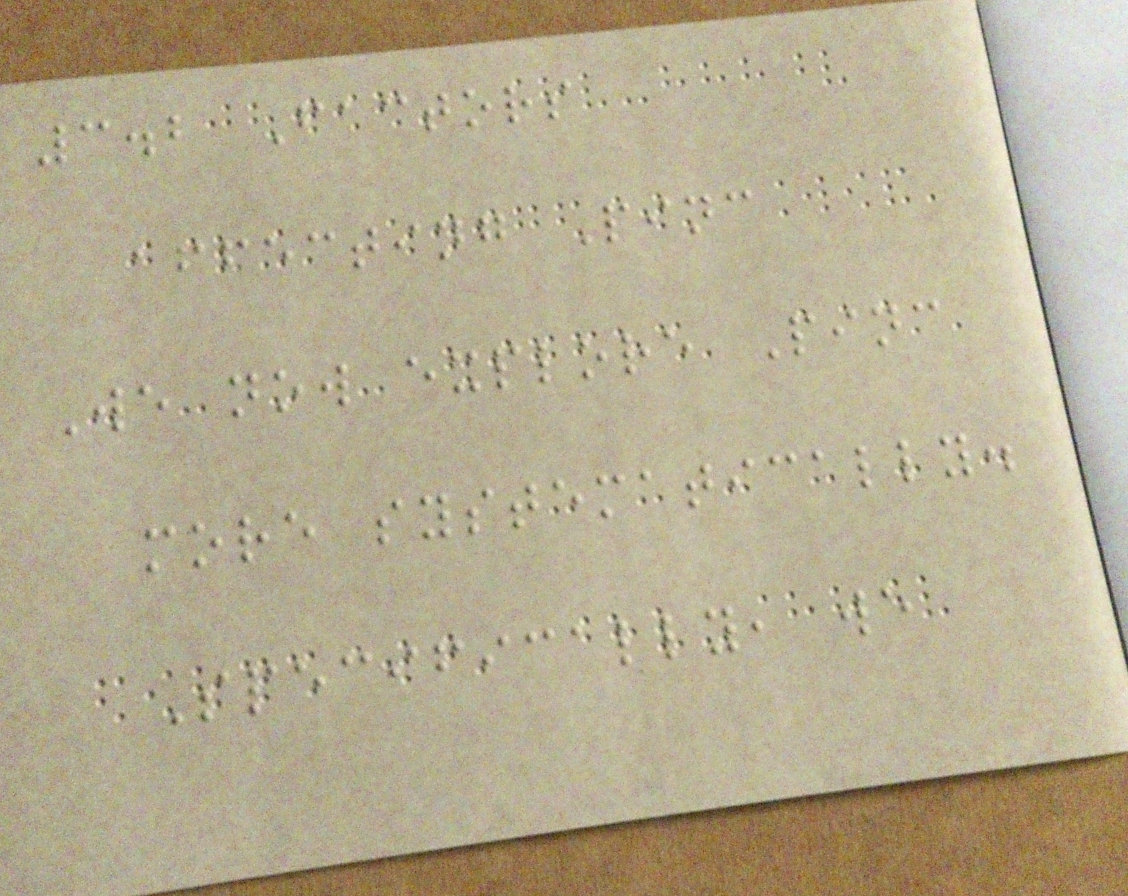3.2 Factors
affecting Pinc
We now explore Pinc
more systematically.
Specifically, we
